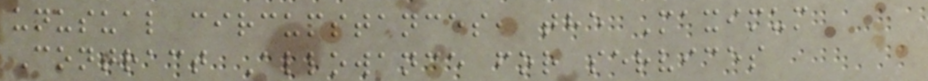unusual circumstances, the Maximum
Contract Allowance for services
